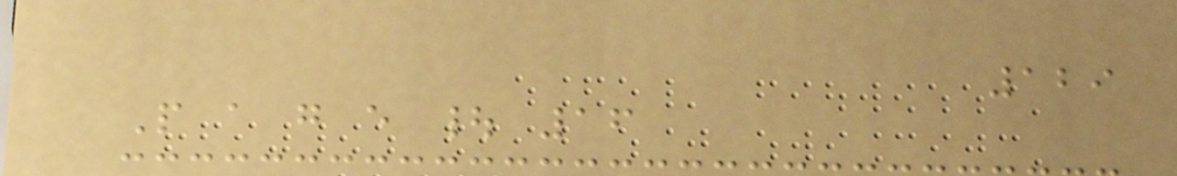129
P a g e | 16
